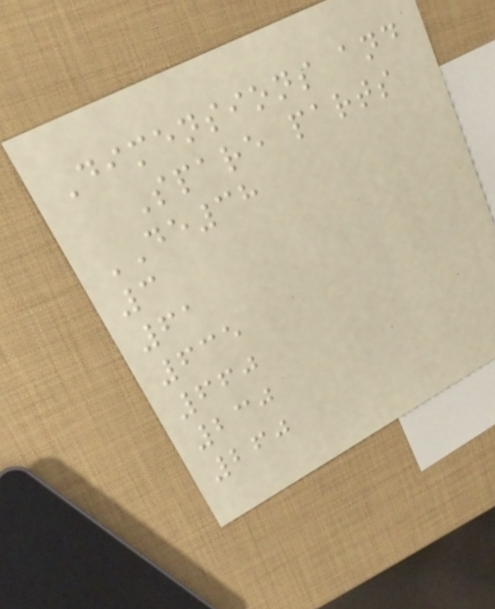Dimensions and
Spare parts
DE38
3
61
635
660
230
260
